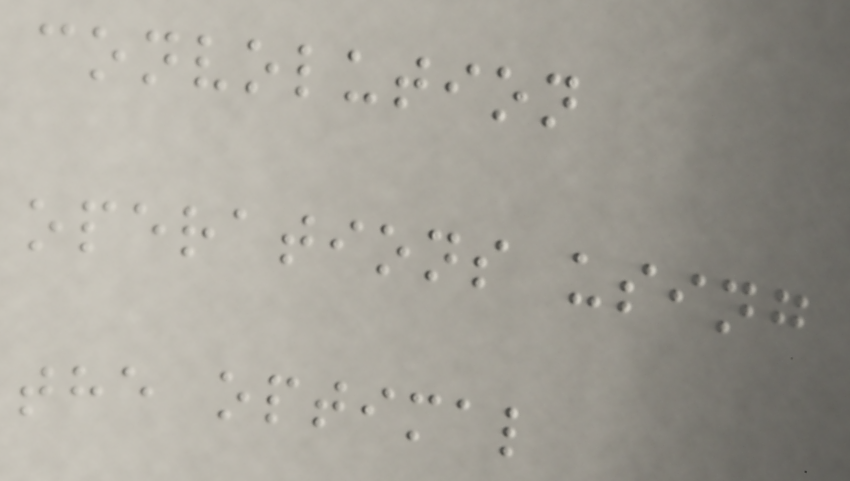convolution
operations using
the optimal
